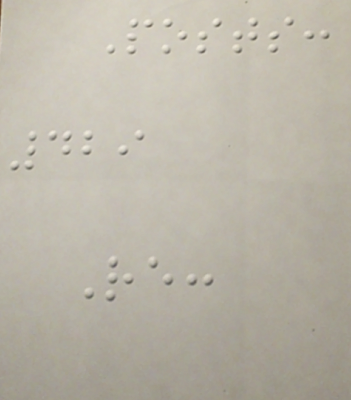Posts:
429
Re:
